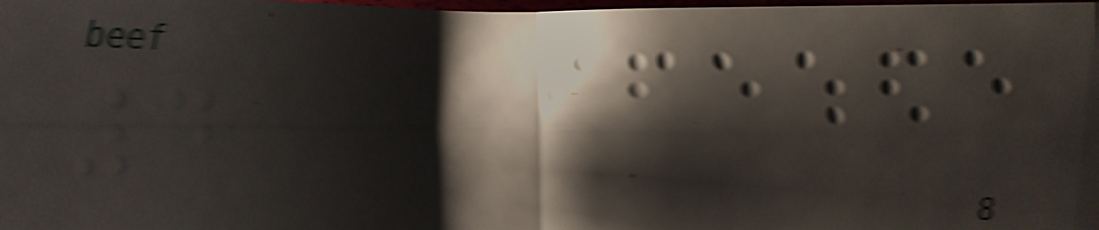4
